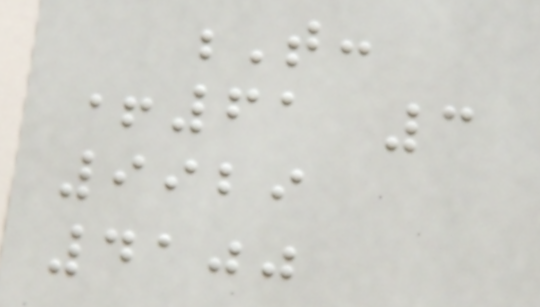T:
+61 3
9929
4100
